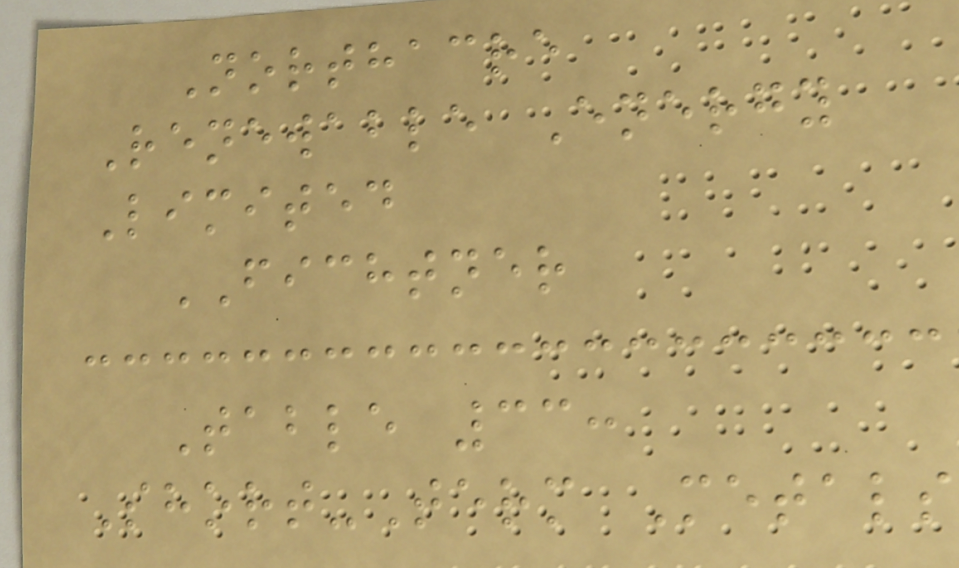Northacre
Renewable Energy
Limited
FICHTNER
Table 33:
Short-Term Metals
